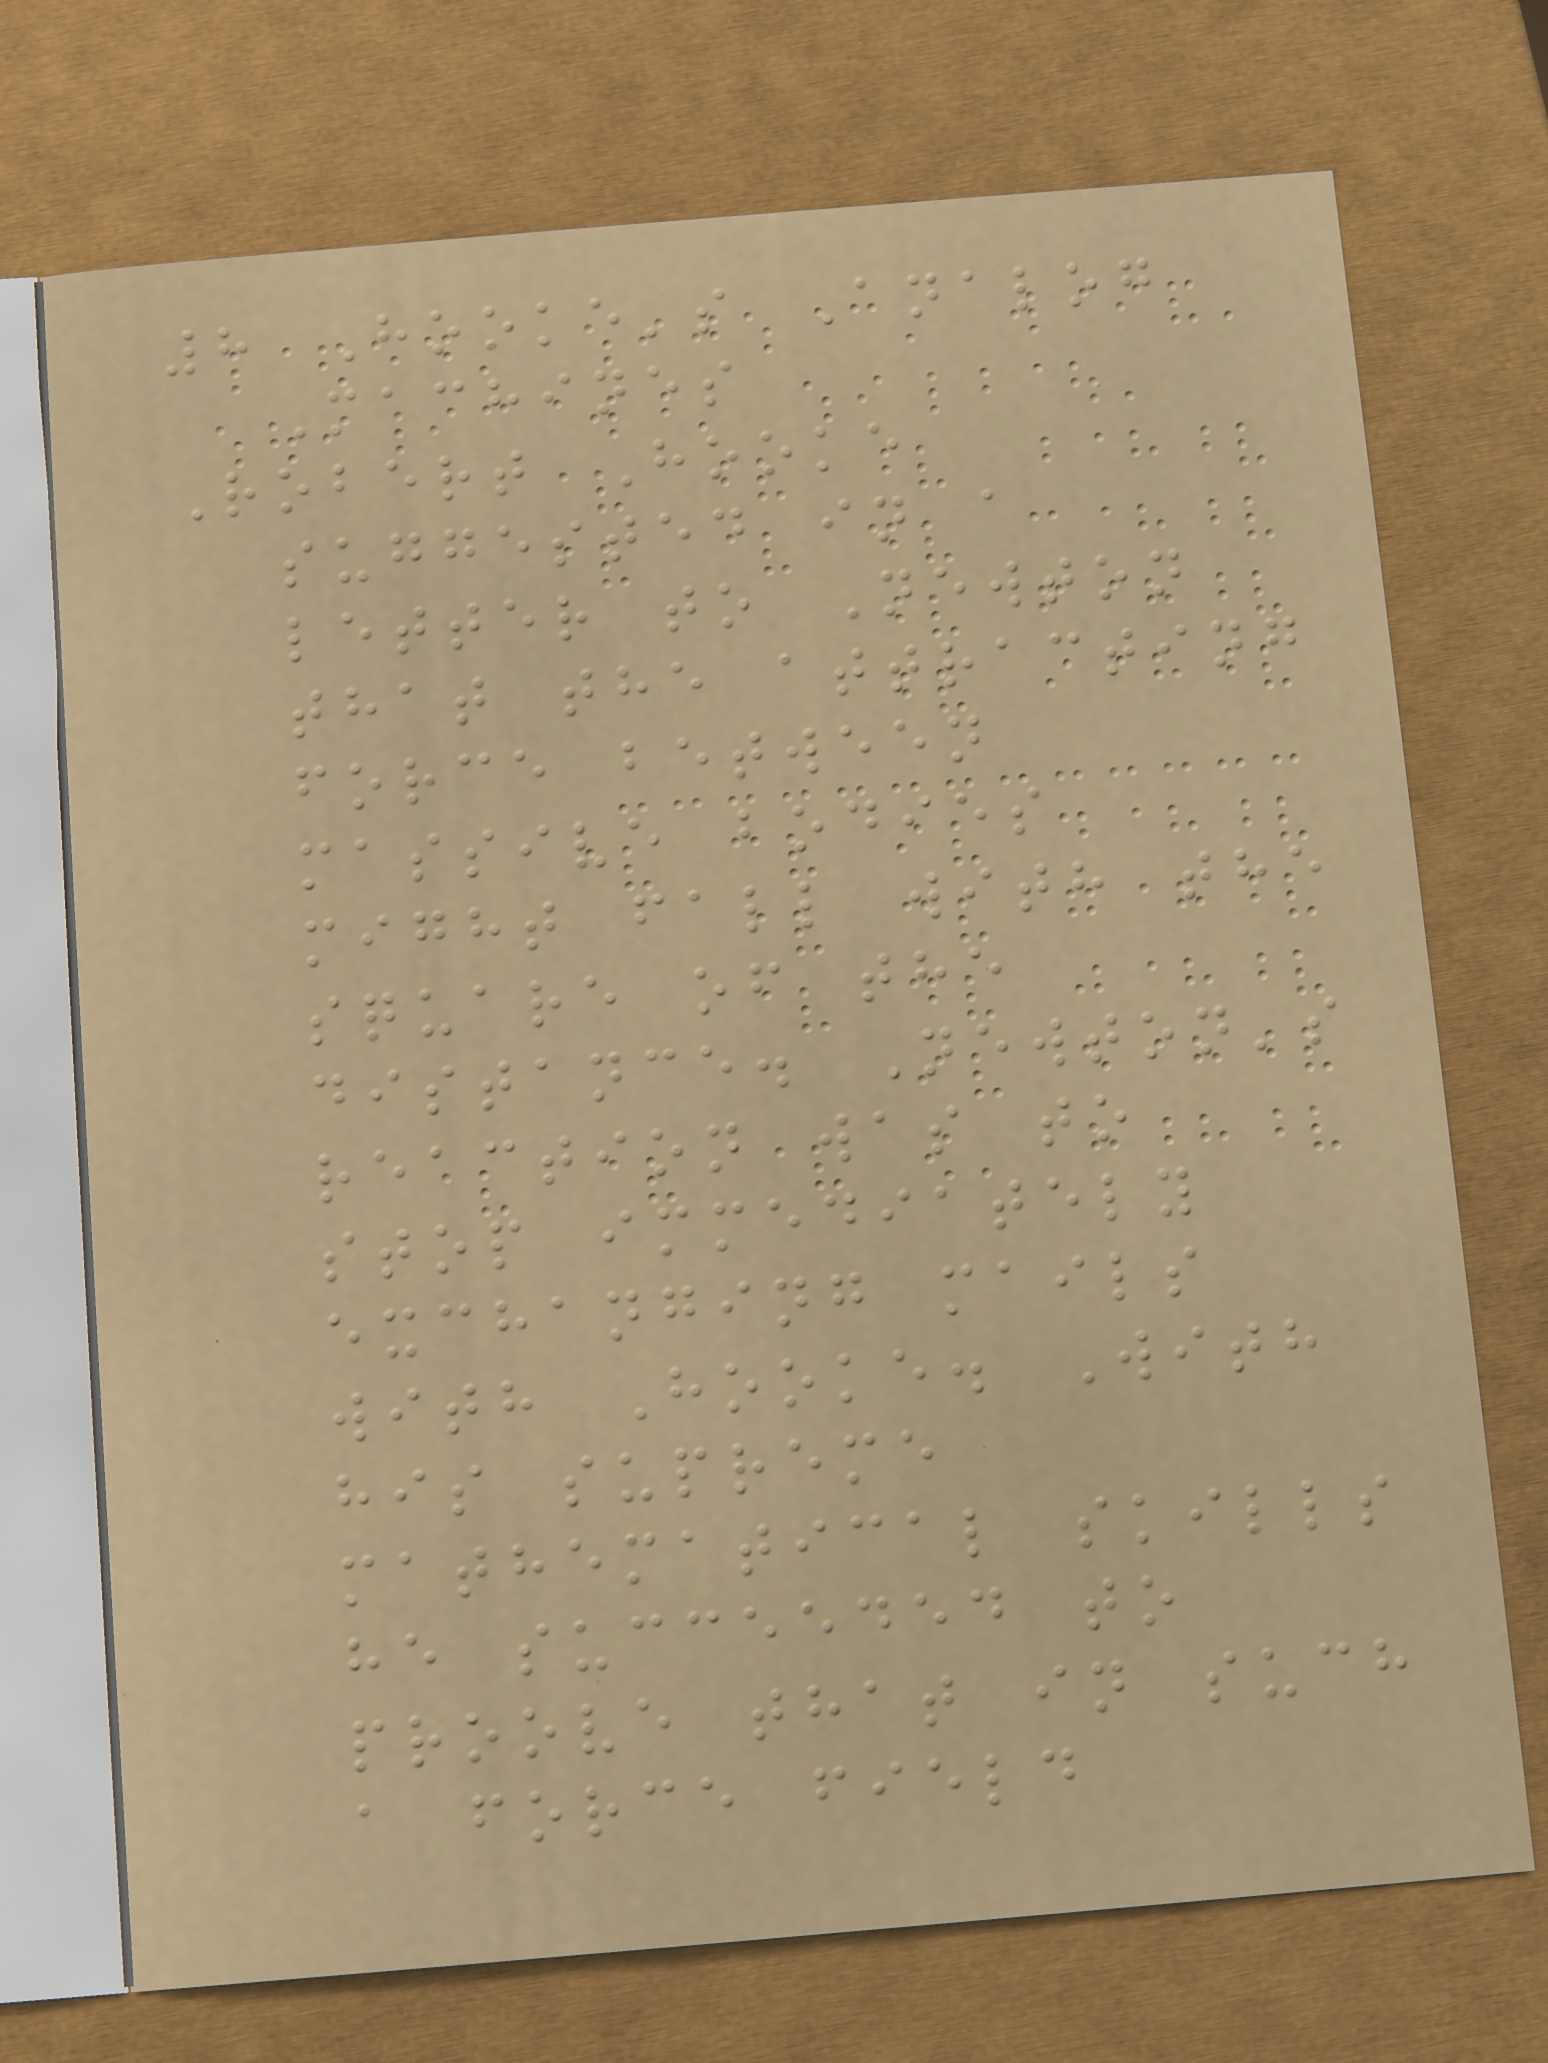8 Hooke's Analog
Machines
Robert Hooke
suggested in a
letter to Newton
that the attracting
force between
massive bodies
might fall with the
square of the
distance. Newton's
reaction was to
stop immediately
exchanging mails
with Hooke. With
his supreme
mathematical skills
he succeeded to
proove that in such
a force field
